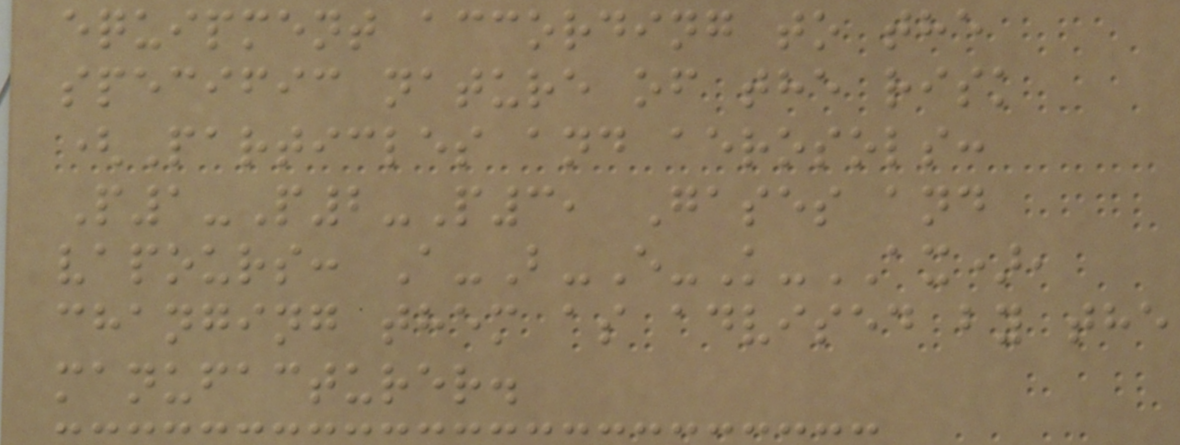equipment according to the
specific nature of the risk
(Particles and aerosols:
P1-P2-P3, Gases and
vapours: A-B-E-K-AX),
changing them as advised by the
manufacturer.
